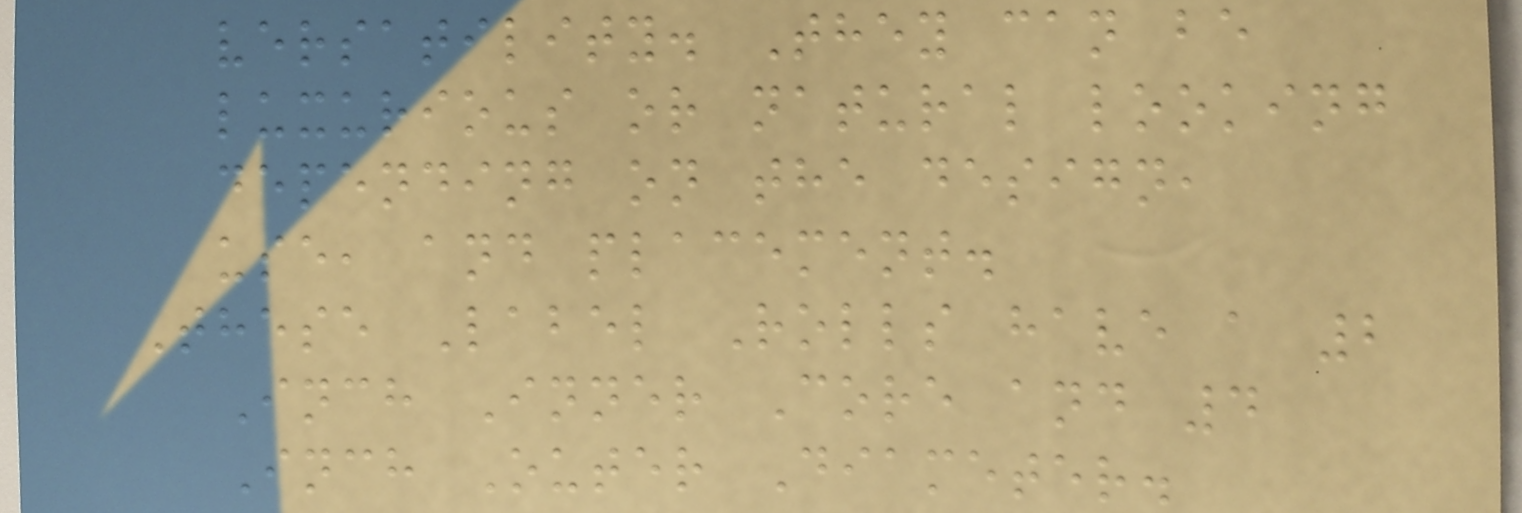versatility. They can be
luxurious or natural looking
depending on the design,
use, and placement.
These Label Rolls have a 2
Inch Inner Core and 4
Inch Outer Diameter.
